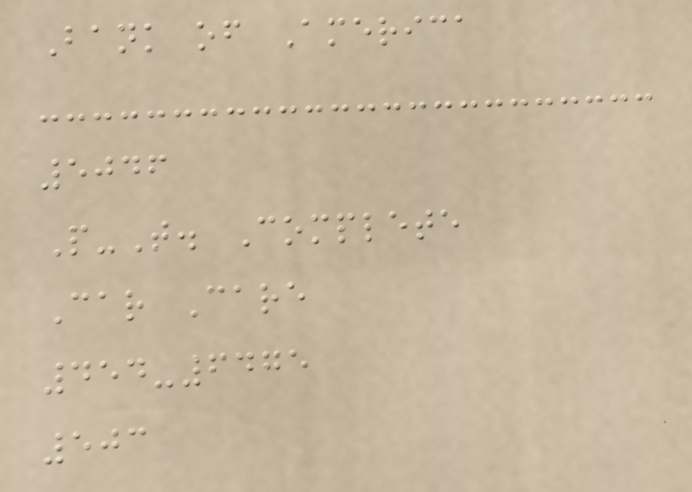Bank of America
5046
P-T. Complete
Car Care
454-6475
503
